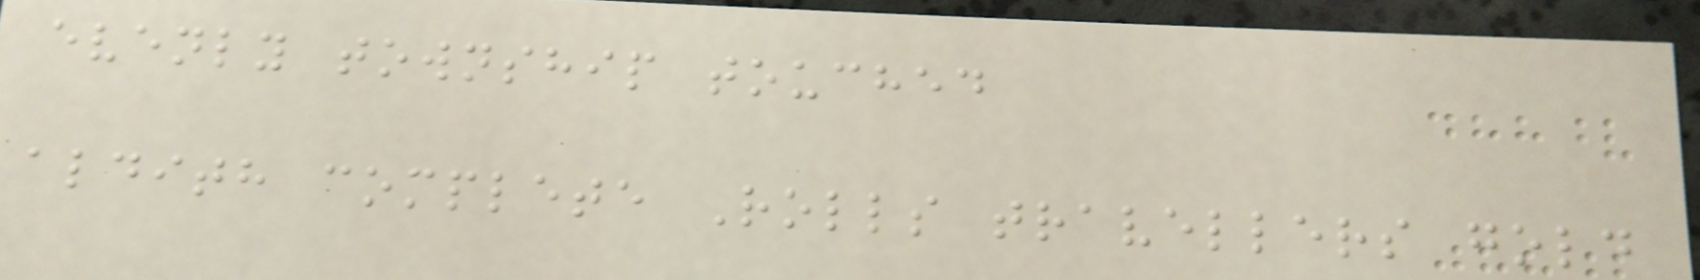evenly township touched
aldith complete Rolls travellers gold
